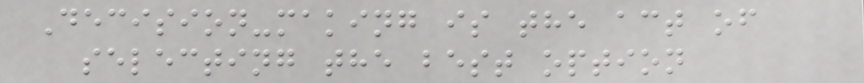Decision-making is the act of
selecting the best option
